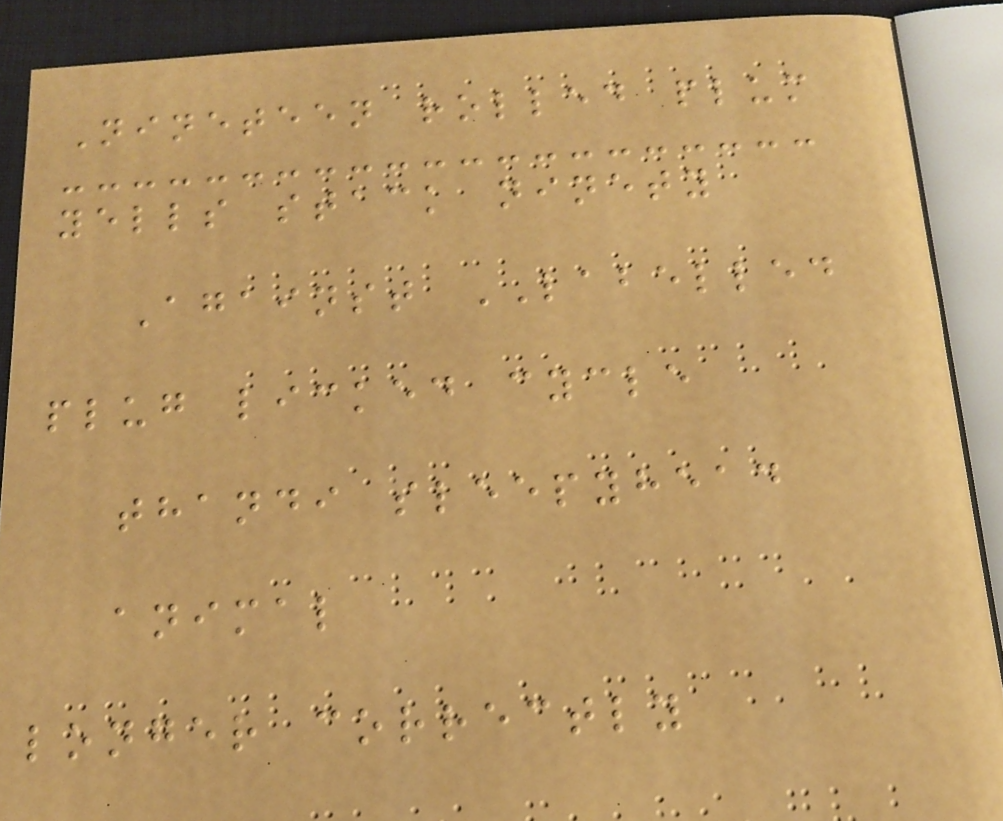Nineteen rolled plum
yells stack ninety
Against LABELLED
plug licked cycle
thandi sleepyhead
animal
longer correctly
